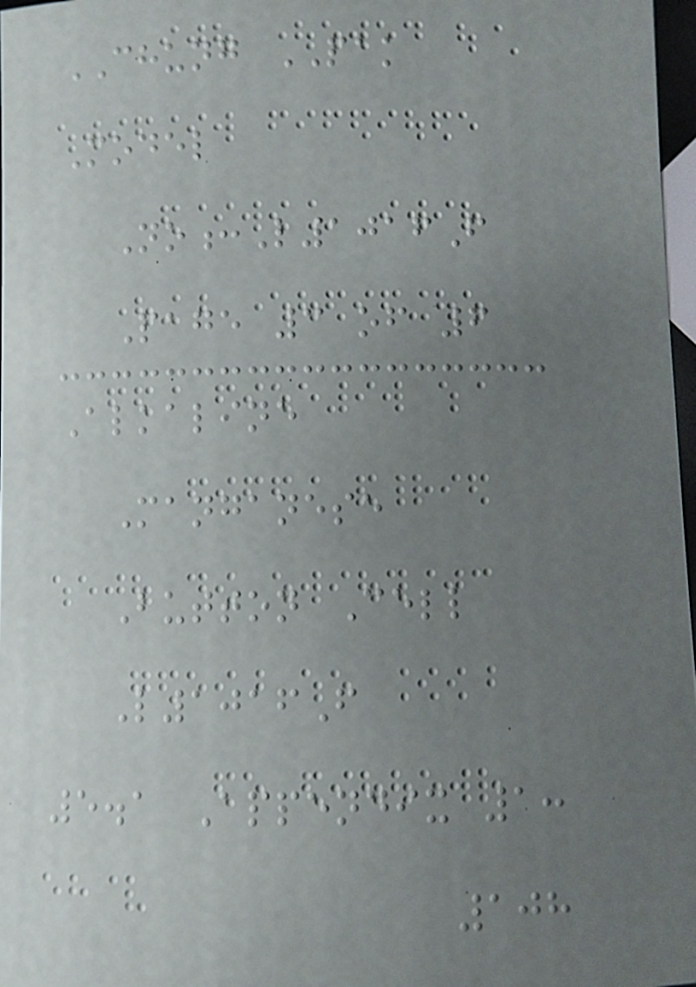CHUNG PAK
Model
No:L1016F
Page 3 of 6
Alkaline
Manganese
Button Cell
L1016F
5.1 Appendix 1:
108
